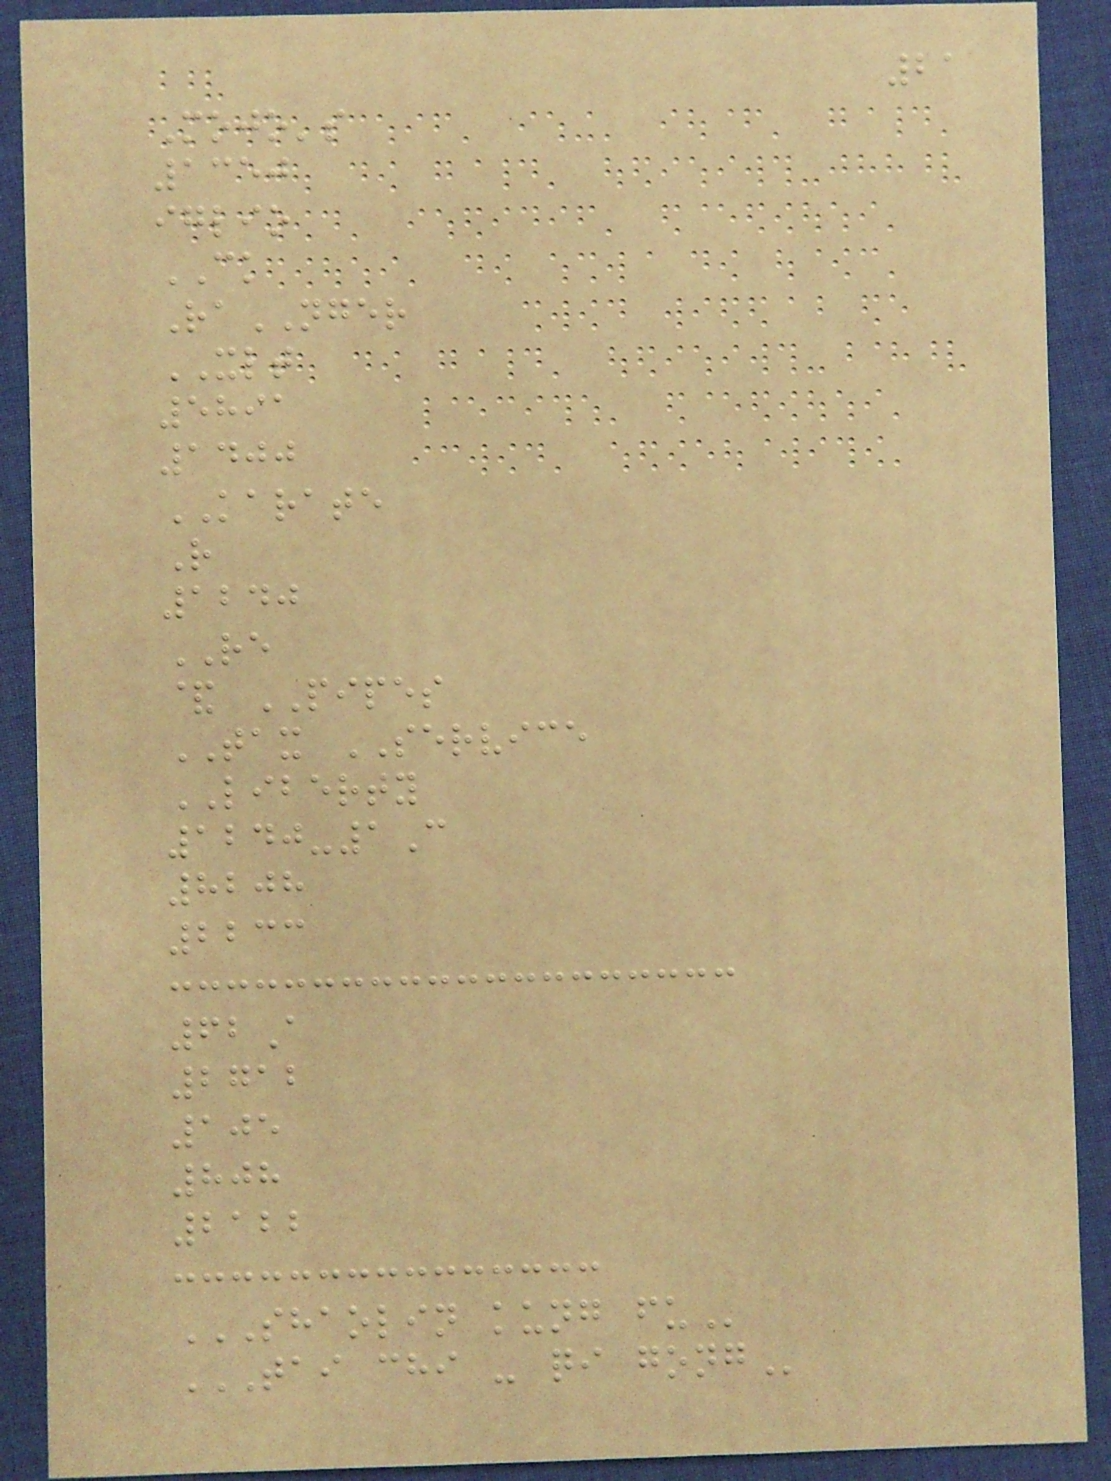21
Mojo's
1350
iglio
CK
RaNGER
XLT
5891
1400
KARATE
R
1240
RE
& PIPES
TAX SERVICE
LIBERTY
1240-1C
8208
2233
62A
2712
105
808
2122
SHAOLIN KUNG FU
TAI CHI - QI GONG
